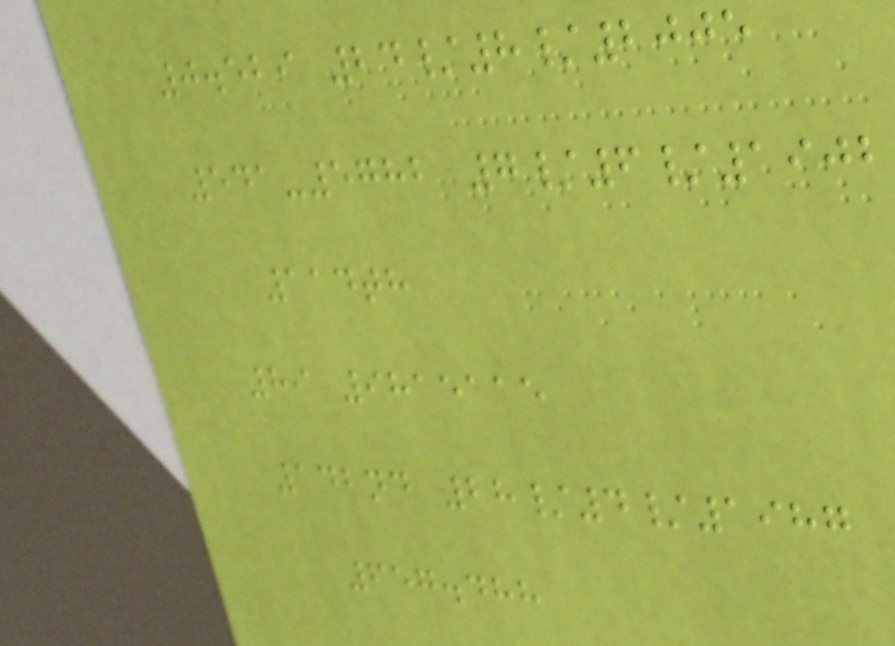0.529 24/8/2005
541-5782 7/6/1902
114th
89 9815115
142nd 28/4/1987
657.488
